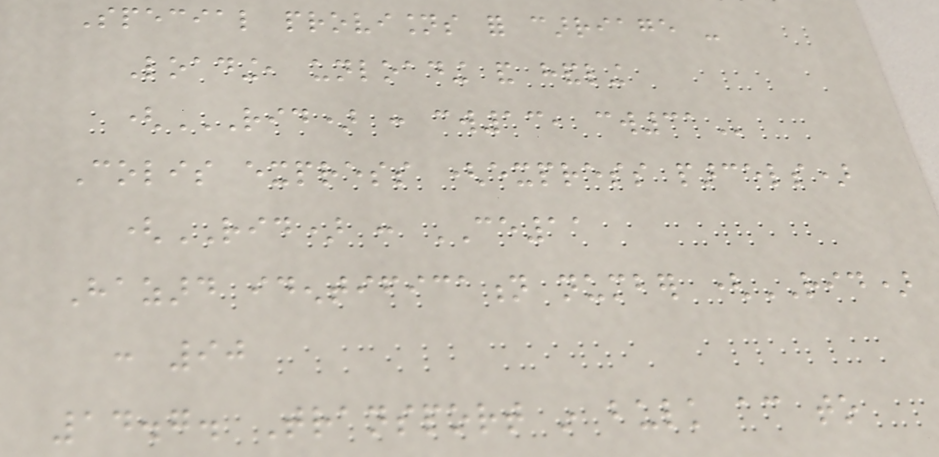Special provisions for carriage -
Loading, unloading and handling
(RID) : CW13, CW31
Colis express (express parcels)
(RID) : CE11
Hazard identification number (RID)
: 90
14.7. Transport in bulk according to
